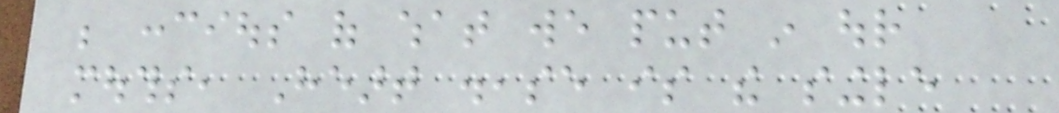be concious of what we put in our
mouths, Heart disease is the single
